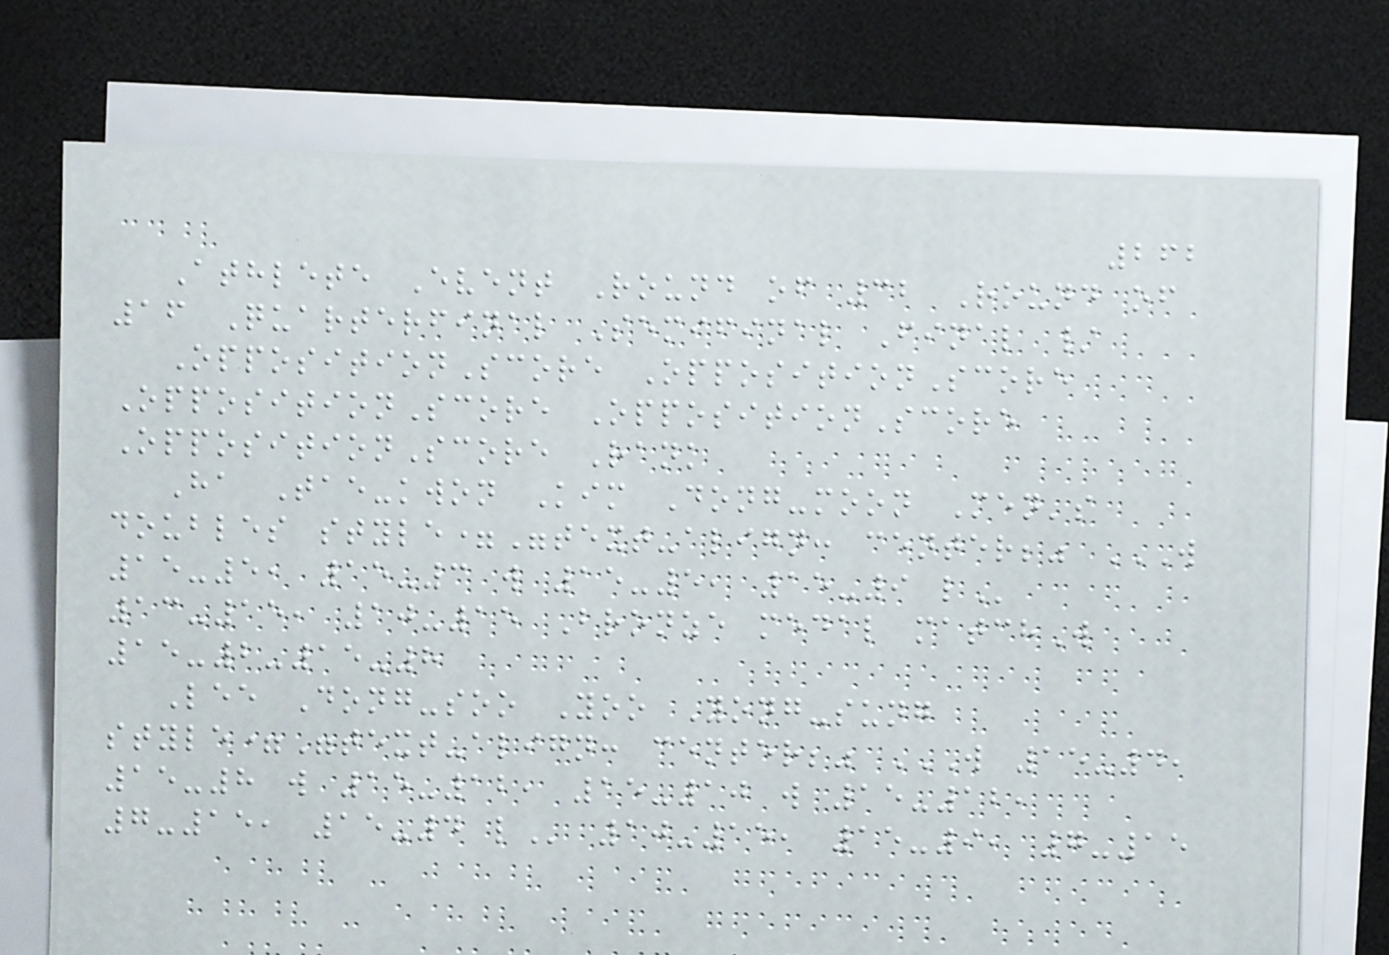262
Athlete Event Round of 32 Round of
16 Quarterfinal Semifinal Final /
OppositionScore OppositionScore
OppositionScore OppositionScore
OppositionScore Rank
Ha Tae-kwon Kim Dong-moon Men's
doubles style="text-align: center;" W
15-5, 15-3 W 15-5, 15-9 L
13-15, 10-15 Bronze medal matchW
15-2-15-8
Lee Dong-soo Yoo Yong-sung
style="text-align: center;" W 15-4,
15-8 W 15-12, 15-10 W 15-12,
7-15, 15-4 L 10-15, 15-9, 7-15
